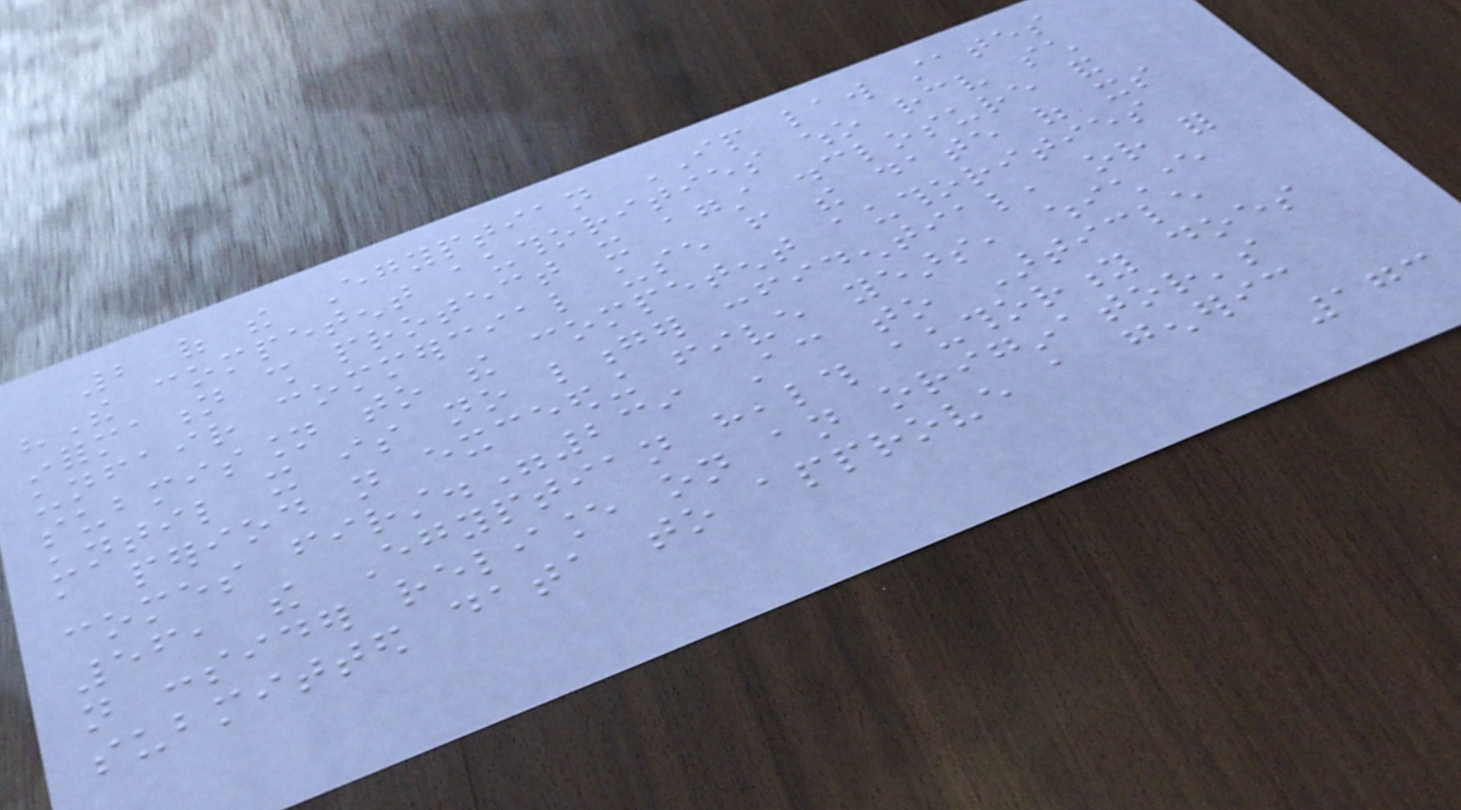2 of the Egyptian IP law states
"The competent authorities who receive such
information shall protect it against disclosure and
unfair commercial use from the date of its
submission to the competent authorities
until it is no longer confidential, or for
a period not exceeding five years, whichever
comes first."239 According to Article
56, the Egyptian health authority does
not consider reliance on an originator's
submitted data to approve a generic
173
